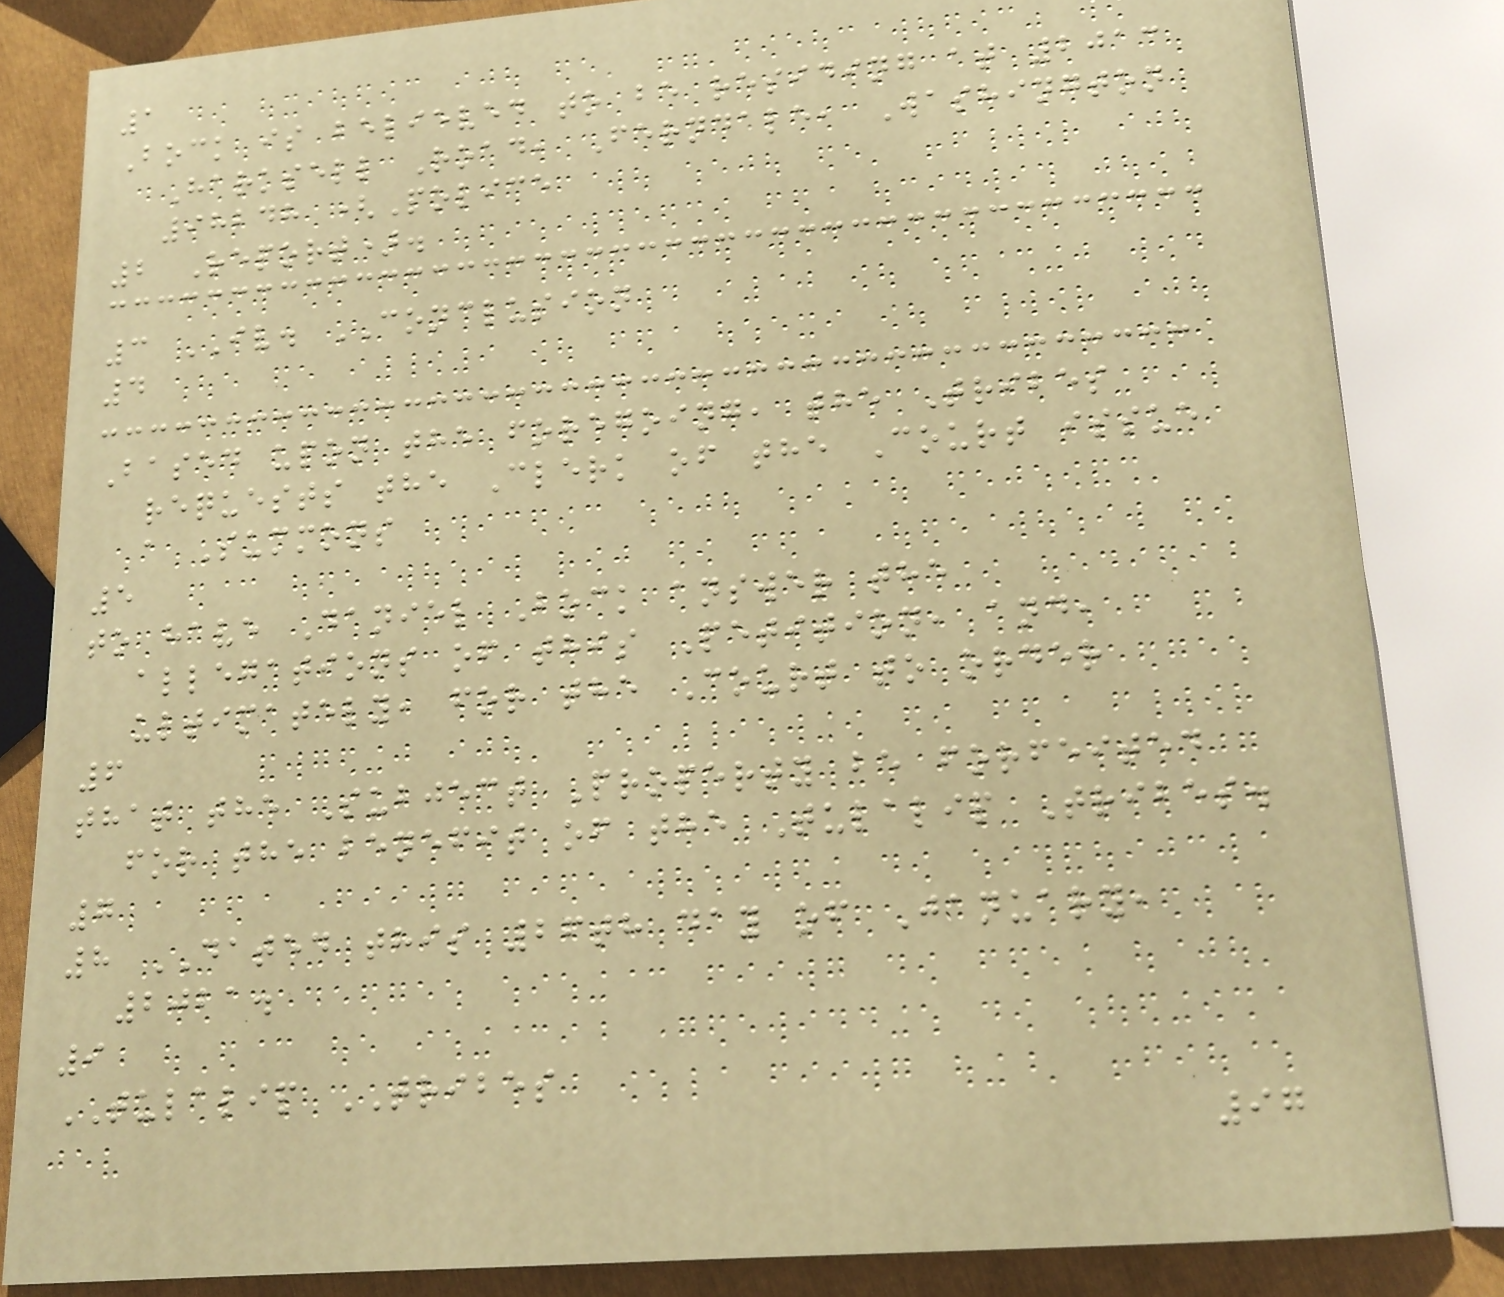1
Bock is believed to be residing at 2013
Harksell Road, Ferndale, Washington
98248 (Police
2 Report).
3 IV. CONCLUSION
4
Based upon the foregoing, the Tribes
requests the Clerk of the Court issue
a Summons
5
to have Daniel Bock answer the
allegations of this Petition, and,
ultimately, for the Court to order
6
that the Subject Property be forfeited
for the benefit of the Tulalip Tribes.
7
8 DATED this 26th day of January,
2021.
9
TULALIP TRIBES
97
